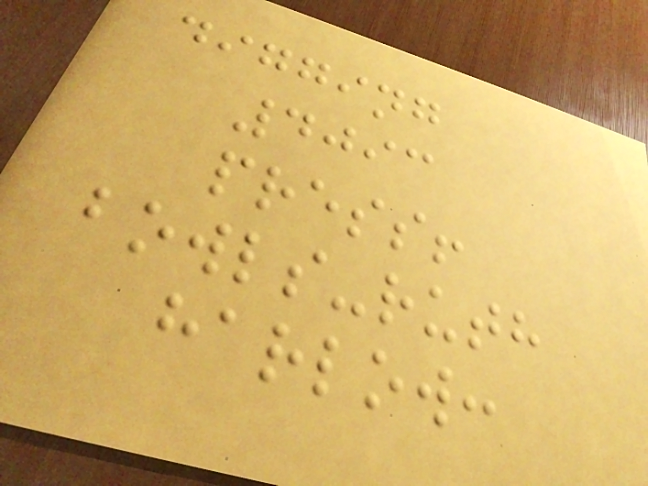digging
4093
press!
bowls-ruth
harlow:
